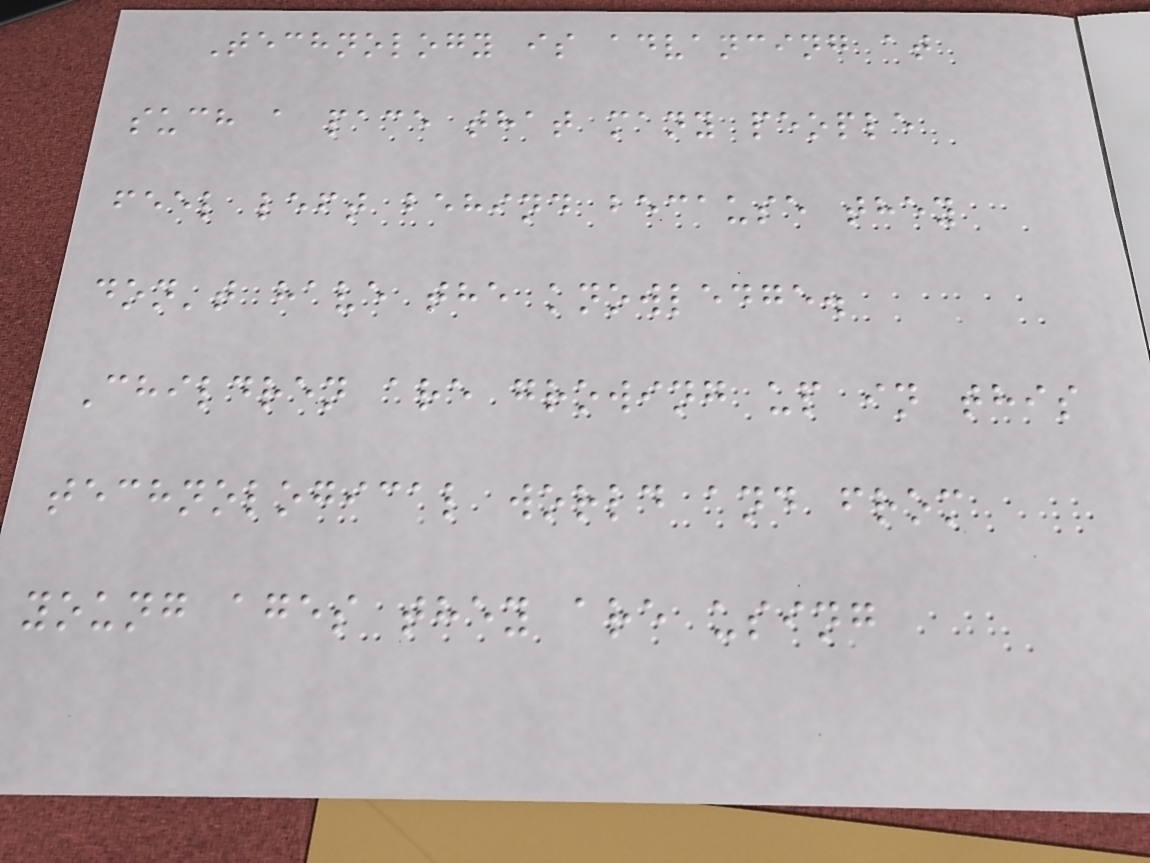Technology is advancing at
such a pace that many people
feel left behind because they
don't have the knowledge.
Children are growing up in this
technological world and from
young ages they are using
